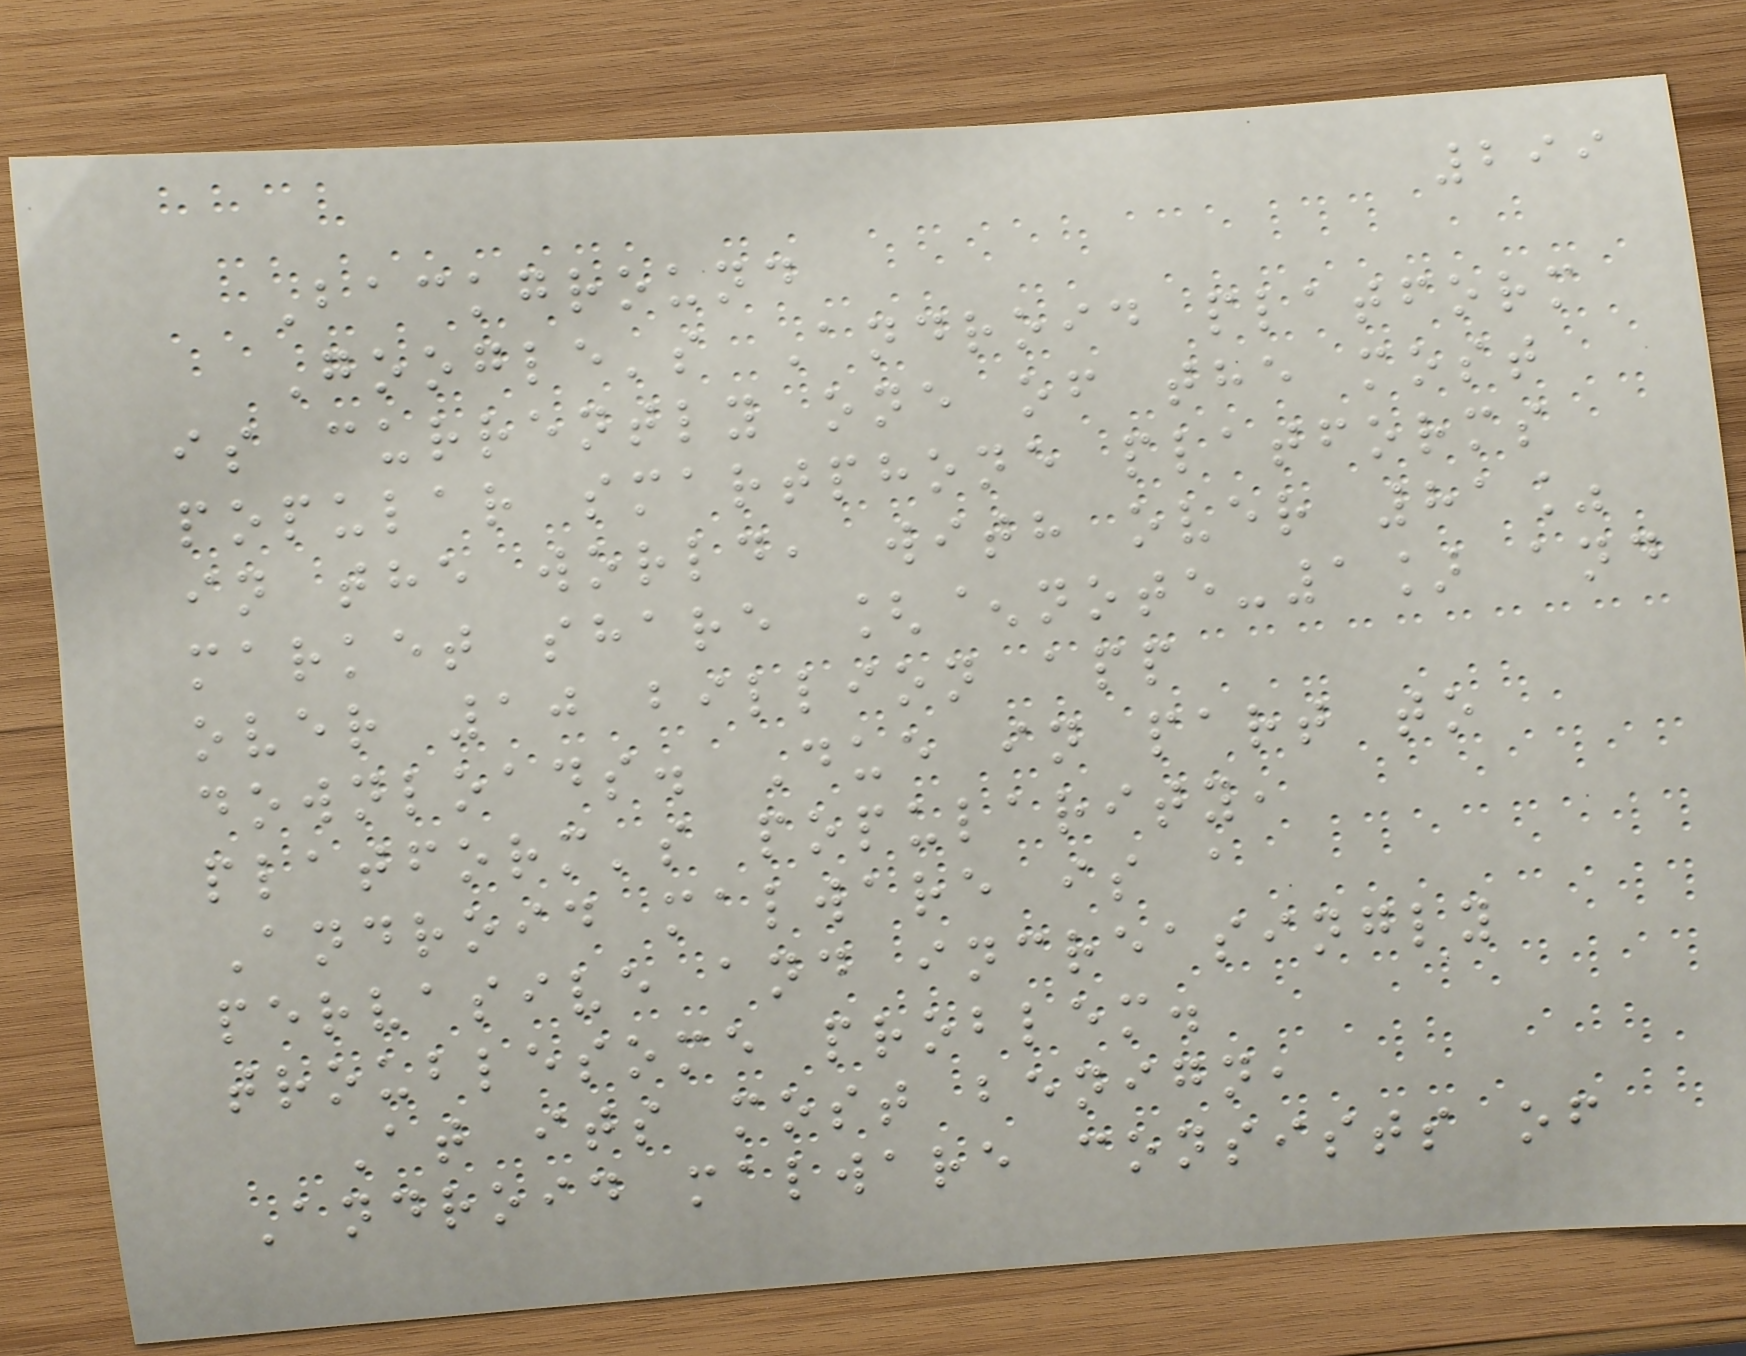299
Background
Google's Android platform
is currently one of the most
popular smartphone platforms
in the world, with over 81%
market share [^note-1] and
over 10 billion app
downloads. Due in part to
platform's popularity,
Android malware is a
pervasive and increasingly
troublesome problem.
At its most benign,
Android malware consists of
